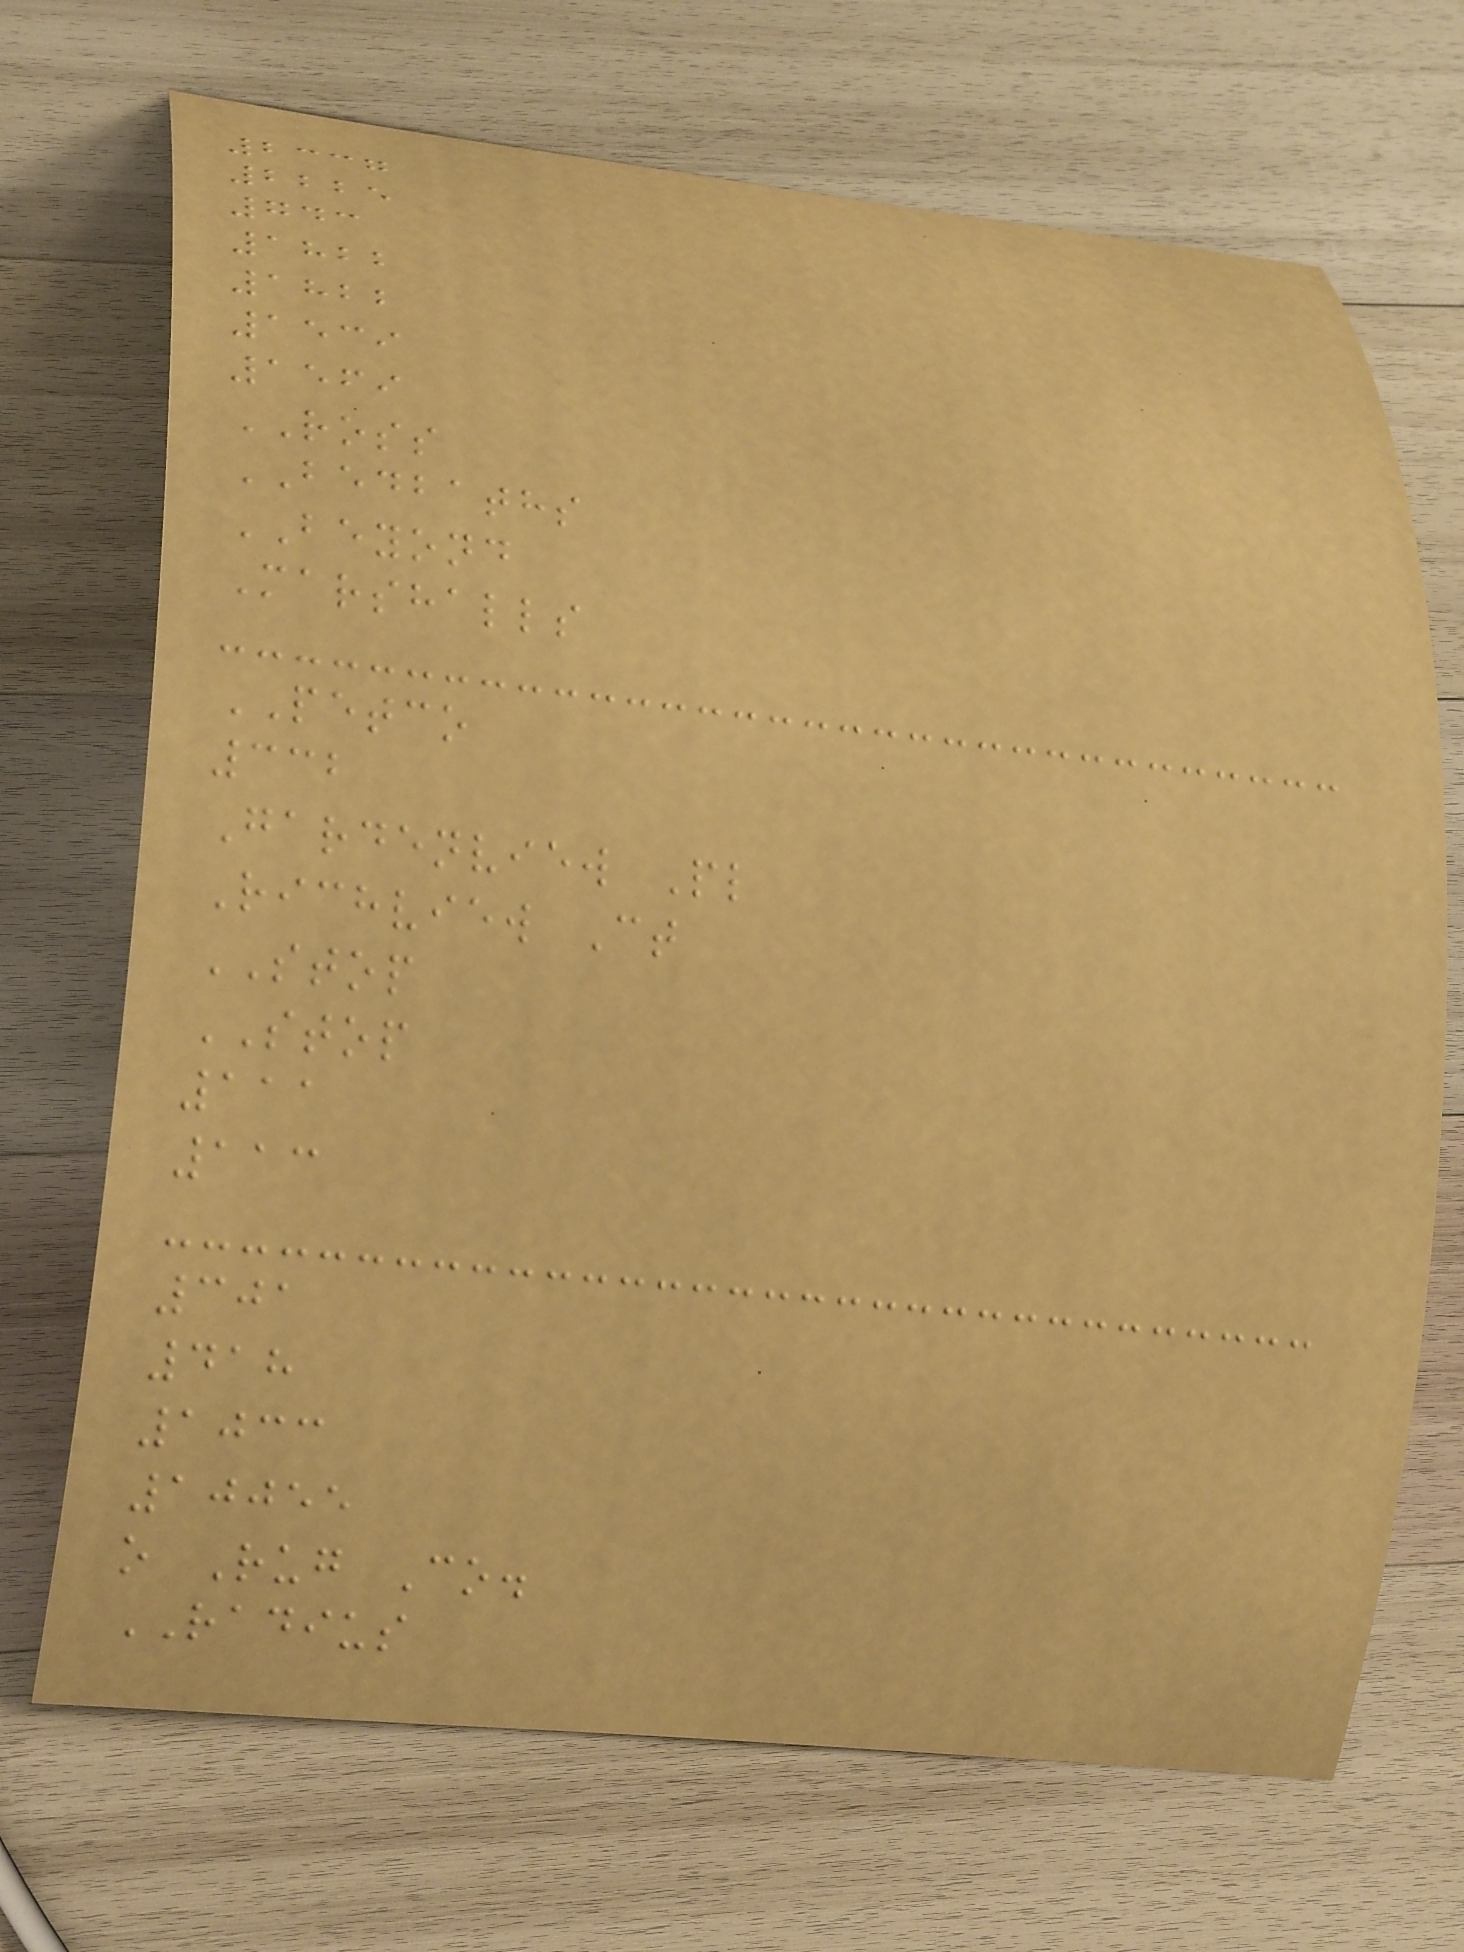2337
2225
743
1822
1822
1539
1569
ROSS
BEDBATHS
BEYOND
Marshalls
PETCO
332
Gardenview Pl
Richview Ct
STOP
STOP
111
113
301
418
1033
10055
o Rug Co.
RADIUS
